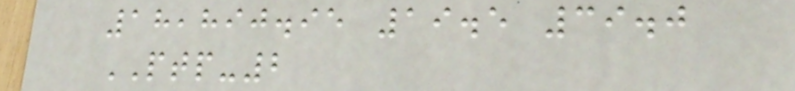18,890.95 19.5 39.0
PTP-2
